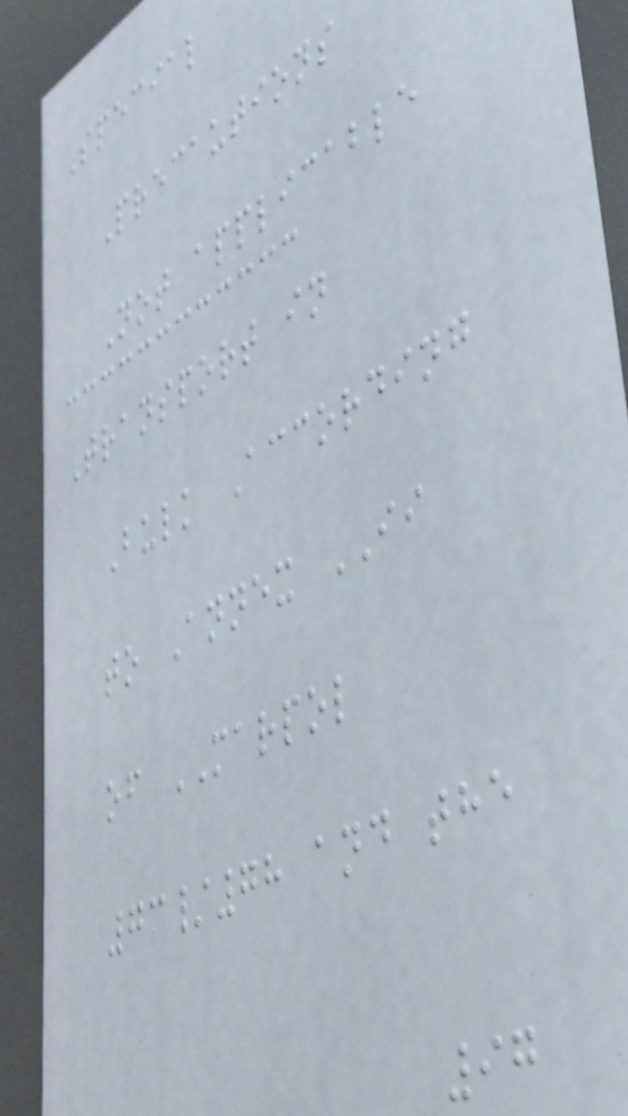Special
Precautions
Not applicable
Transport in
Bulk According
to Annex II
of MARPOL
73/78 and the
97
